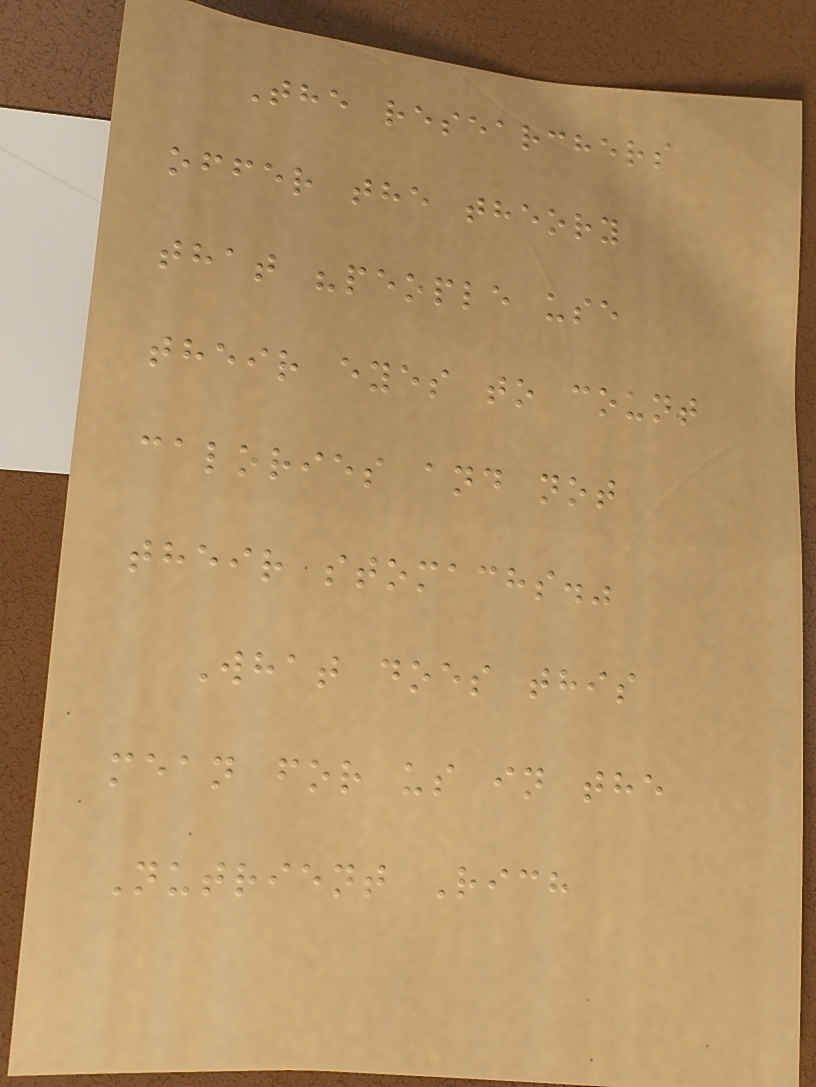The researchers
offer the theory
that "people use
their eyes to count
calories and not
their stomachs."
What does this
mean for us in the
Nutrient Rich
